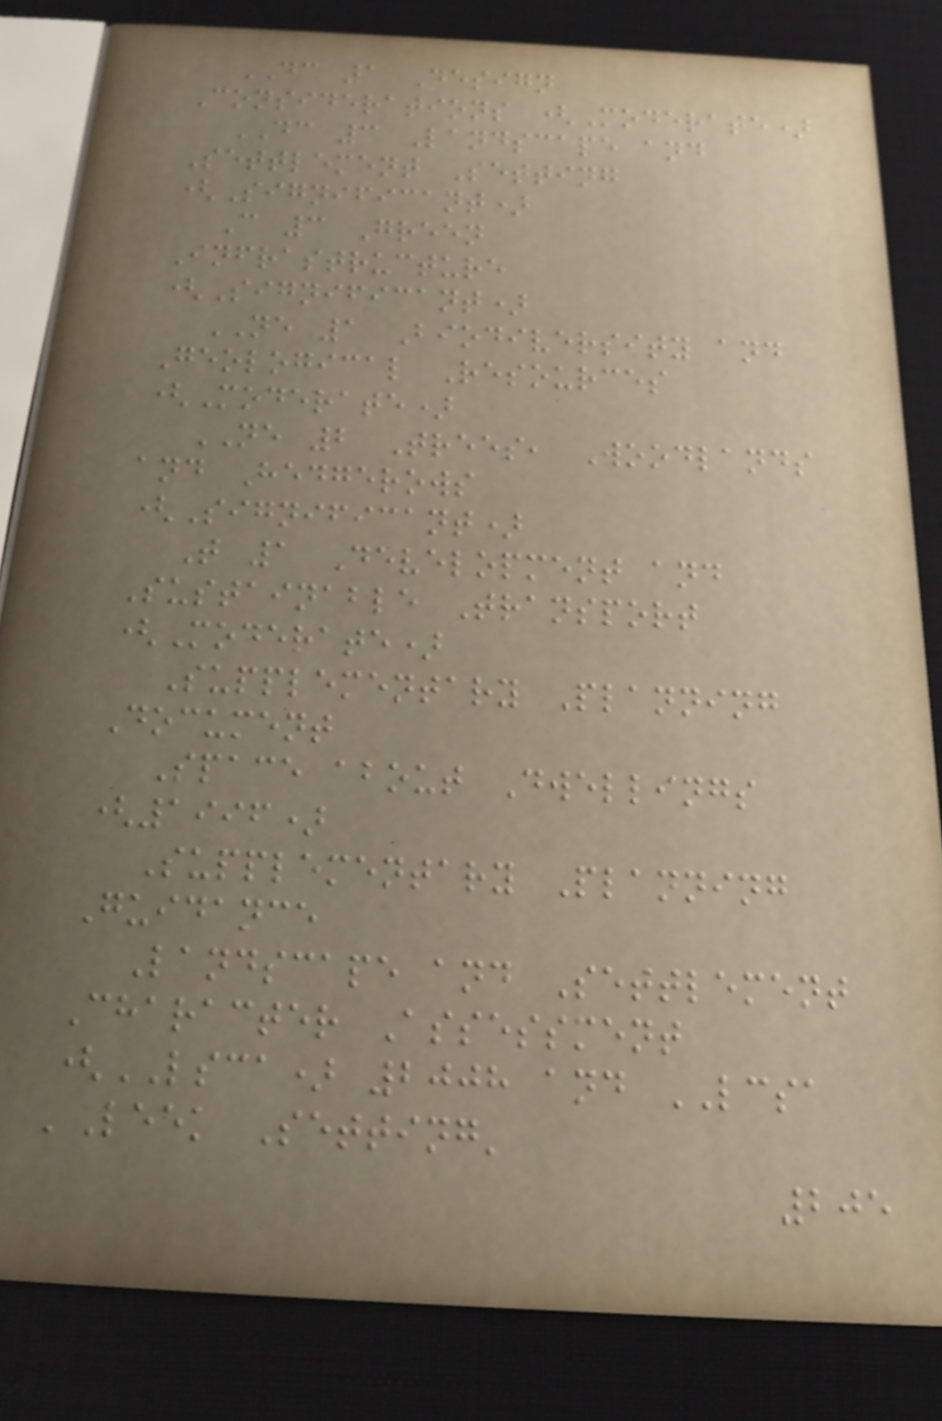DC 1 Design
Considerations (Moderate)
DC 3 Landscape and
Settlement Setting
(Significant)
C 3 Green
Infrastructure
(Significant)
NE 1 Biodiversity and
Geological Resources
(Moderate)
NE 2 Trees, Woodlands
and Hedgerows
(Significant)
T 1 Development and
Sustainable Transport
(Moderate)
Supplementary Planning
Document
Space about Dwellings
(1996)
Supplementary Planning
Guidance
Landscape and Settlement
Character Assessment
(LSCA) 2008 and LCSA
'Leek Setting'
205
